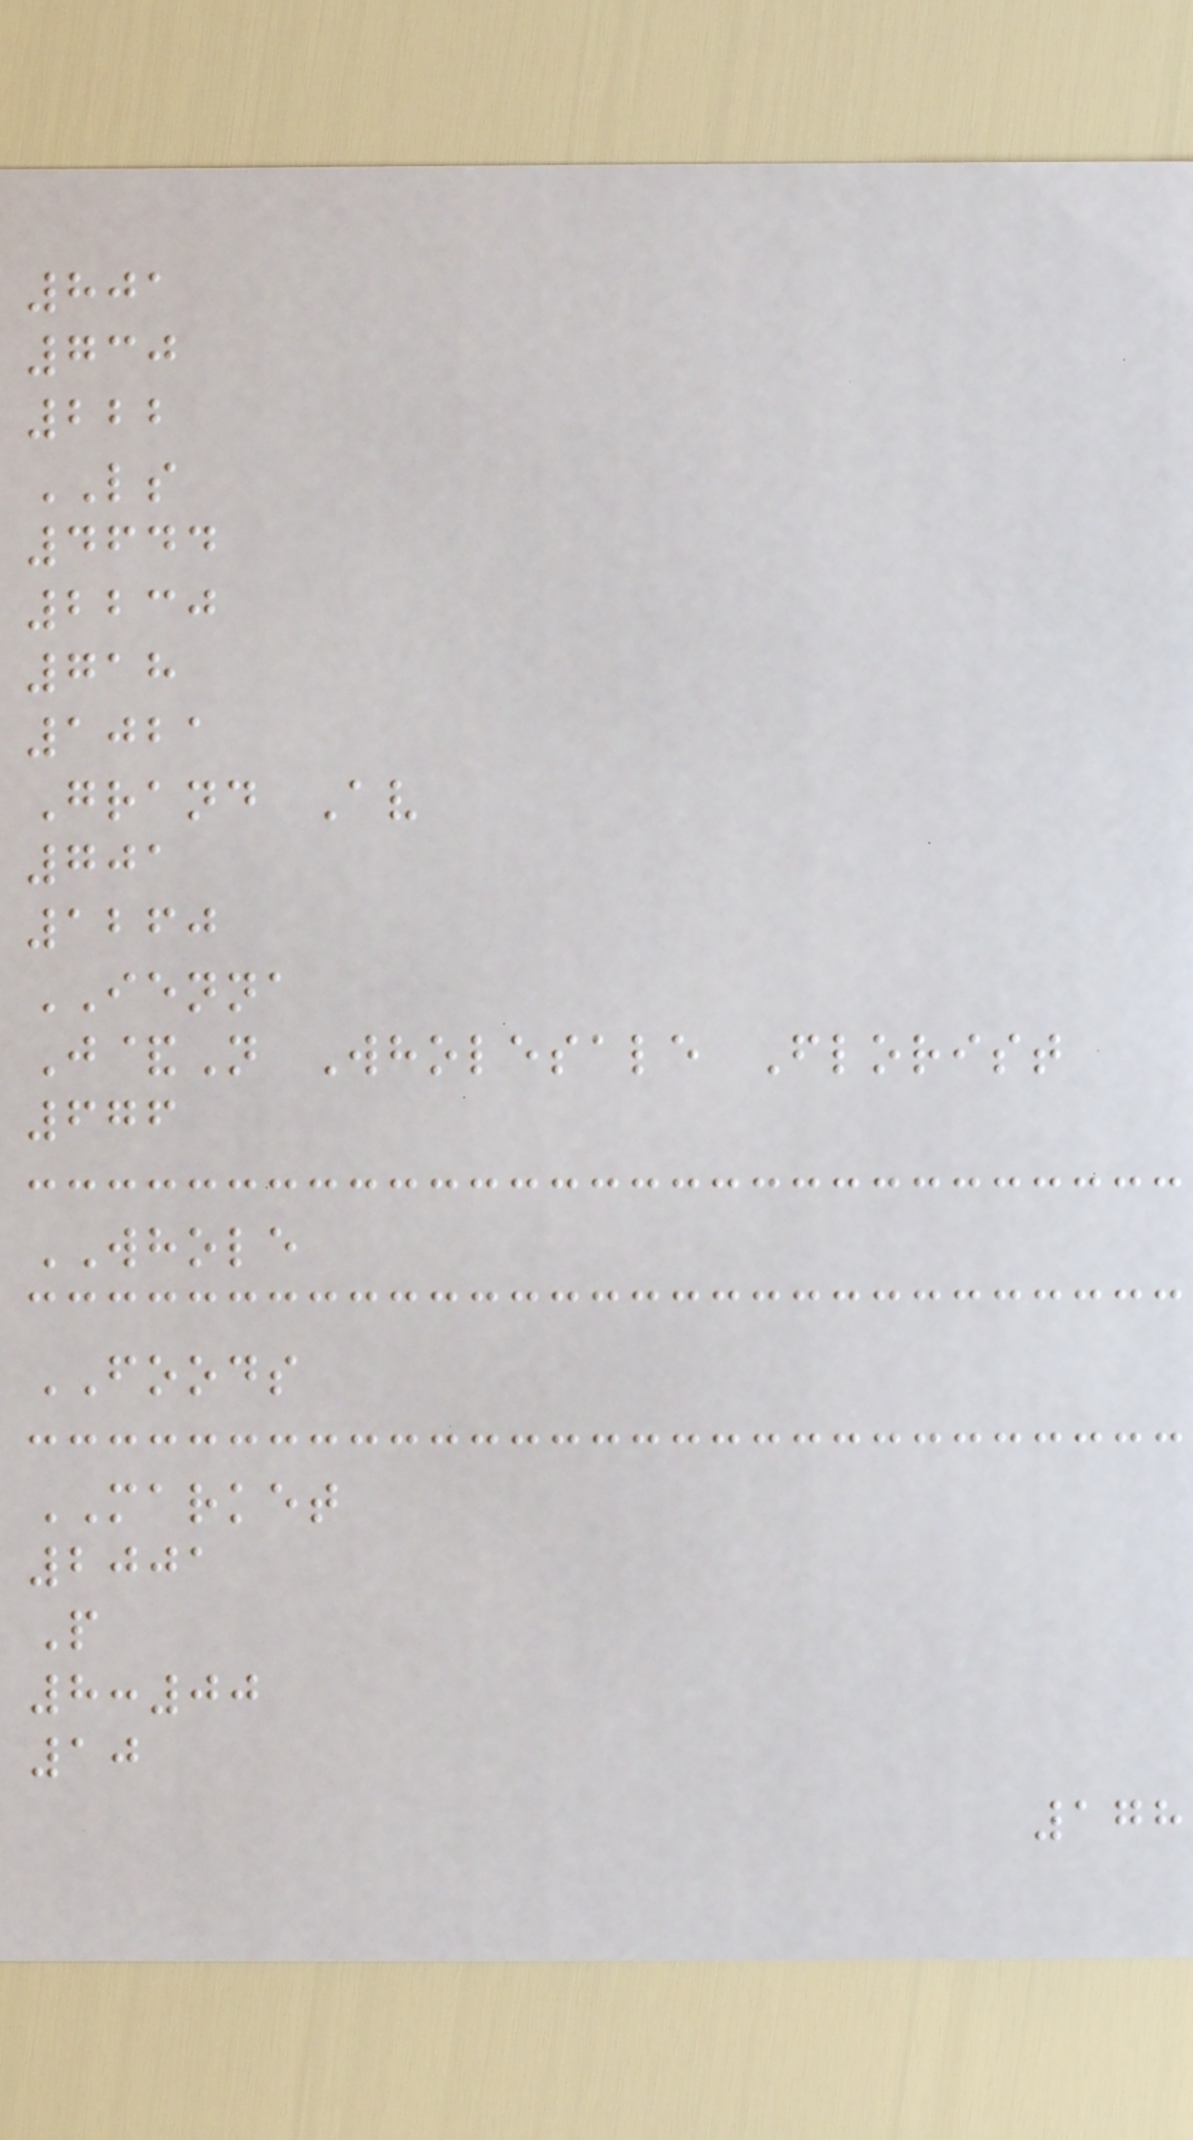801
730
222
LS
4644
2230
718
1021
Grand Av
701
1260
IENNA
J&N Wholesale Florist
676
WHOLE
FOODS
MARKET
2001
P
8:00
10
178
